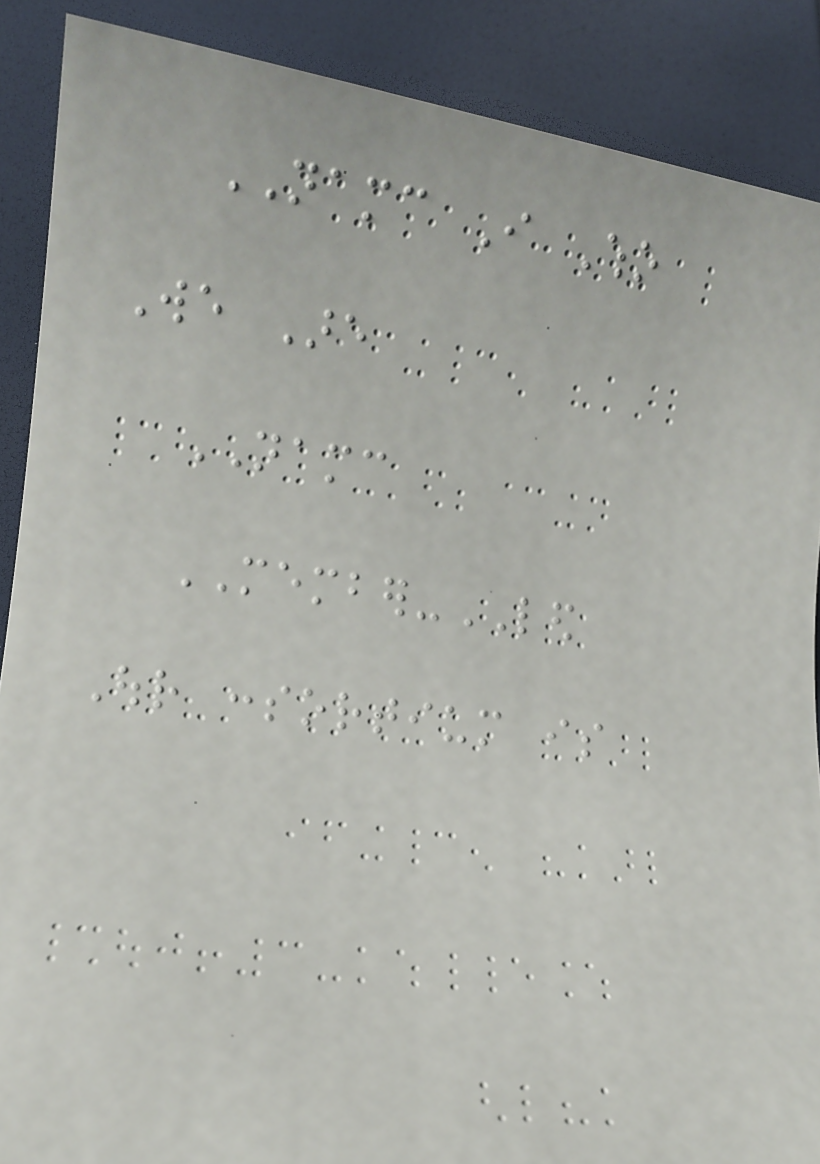NAMC I Who
We Are
NAMC
MEMBER-LED
Our consortium is
